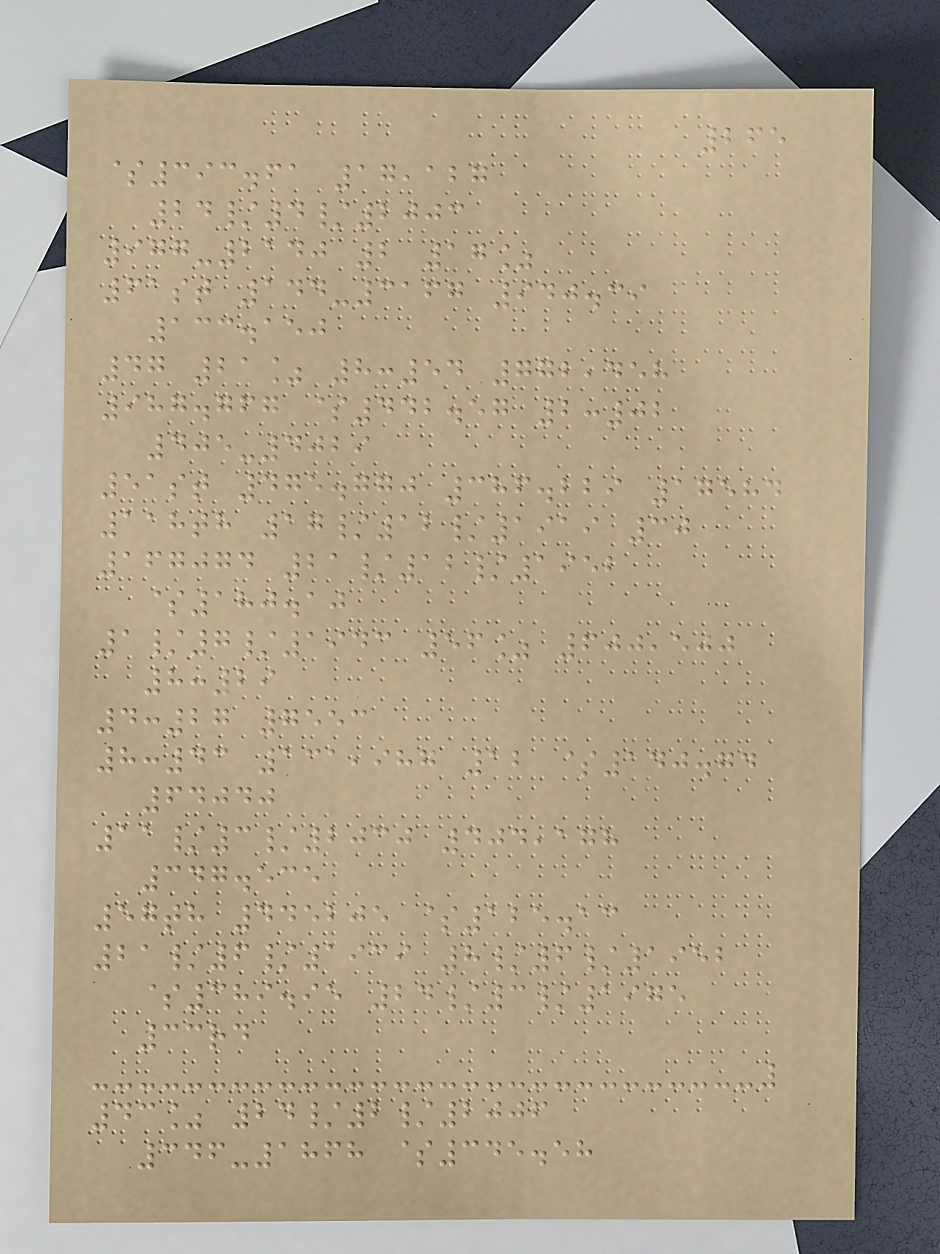265
$393.61 17,127
24/4/2003
977-2140 2 17%
61st 144-3167 940.39
133.150
47 21% 8:54 772,458
987.767 $442.57 2:02
405-4029
51st 475.770 386.229 17584
118th 17/12/1919 30
167074 21/12/1952
$180.10
1/7/1943 56% 600,500
8:29
4:27 7553
8:43 131,987 12 $140.74
64040
11/3/2030 404,178
347.535
57th 445205 $125.13
21/6/1939 8/6/1952
$389.95 24/3/1975
33rd
43% 24/2/2006
346-1868 $345.58
